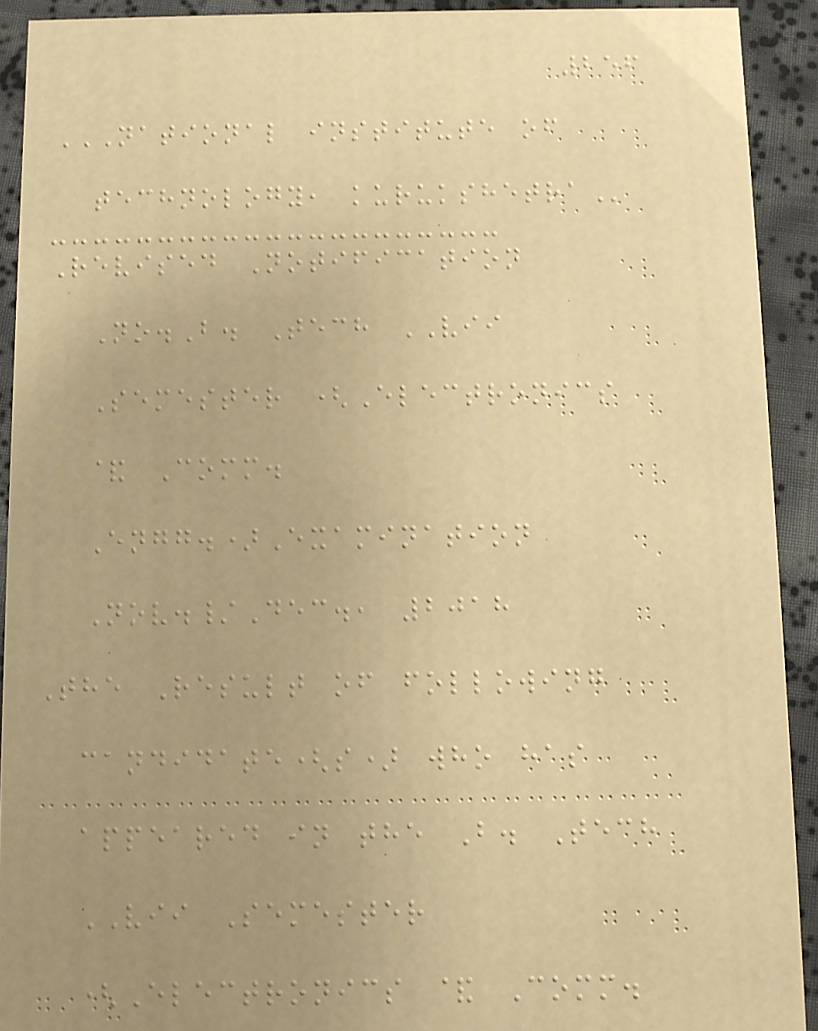256
NATIONAL INSTITUTE OF
TECHNOLOGY, KURUKSHETRA
Revised Notification
No.B. Tech VII
Semester (Electronics
& Comm.
Engg.)Examination
Nov./Dec., 2018
The Result of following
candidate(s) who has
appeared in the B. Tech
VII Semester
(Electronics & Comm.
